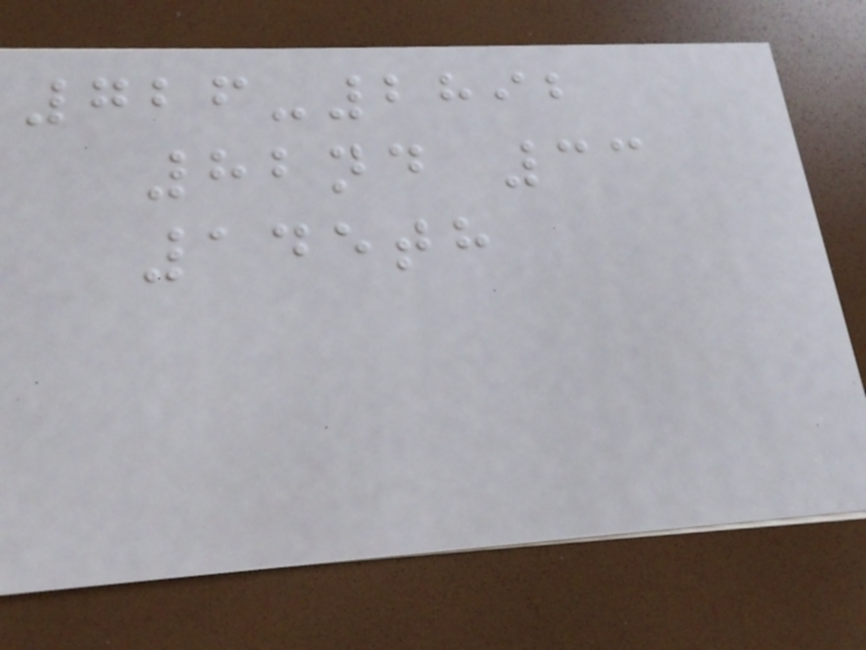726-2892
82nd 33
145th
